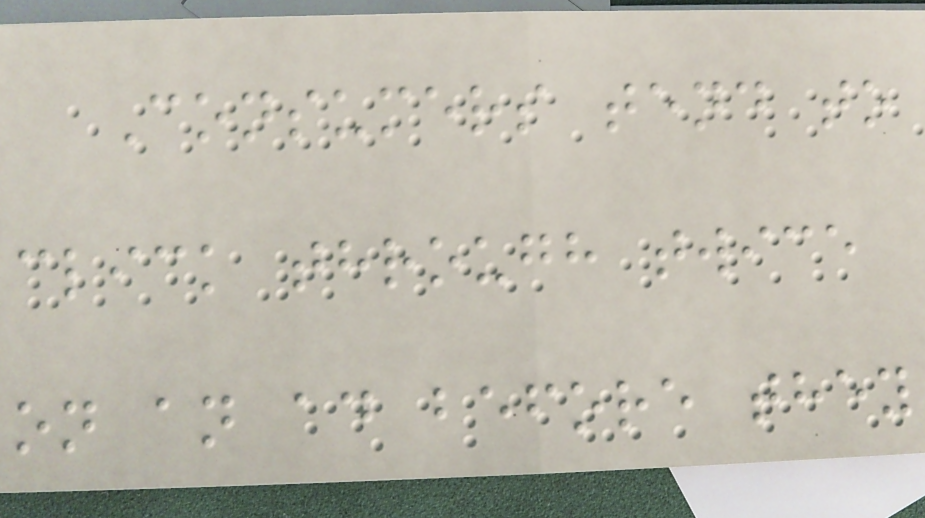Consumers tend to
click through twice
on an ad before they
